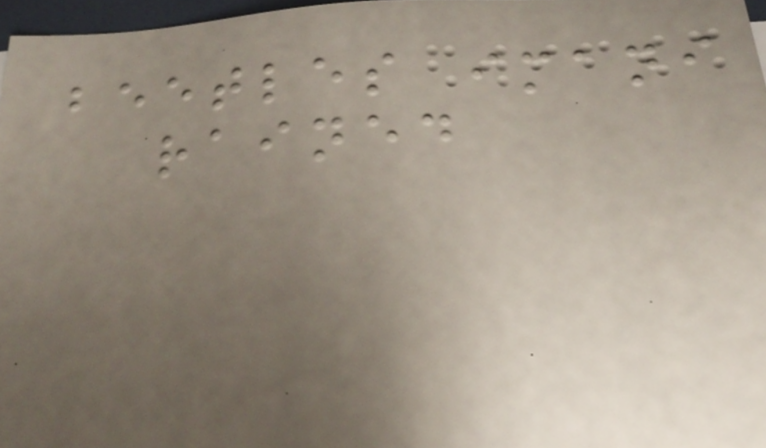beetles imani
rained
